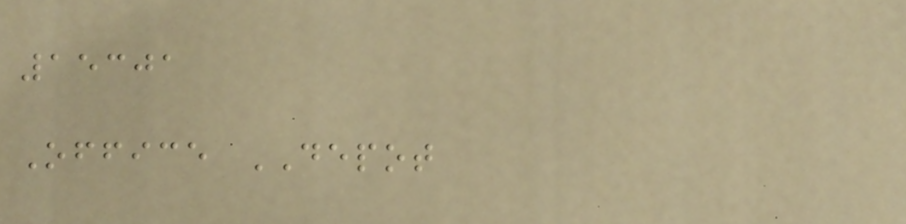15301
Office DEPOT
